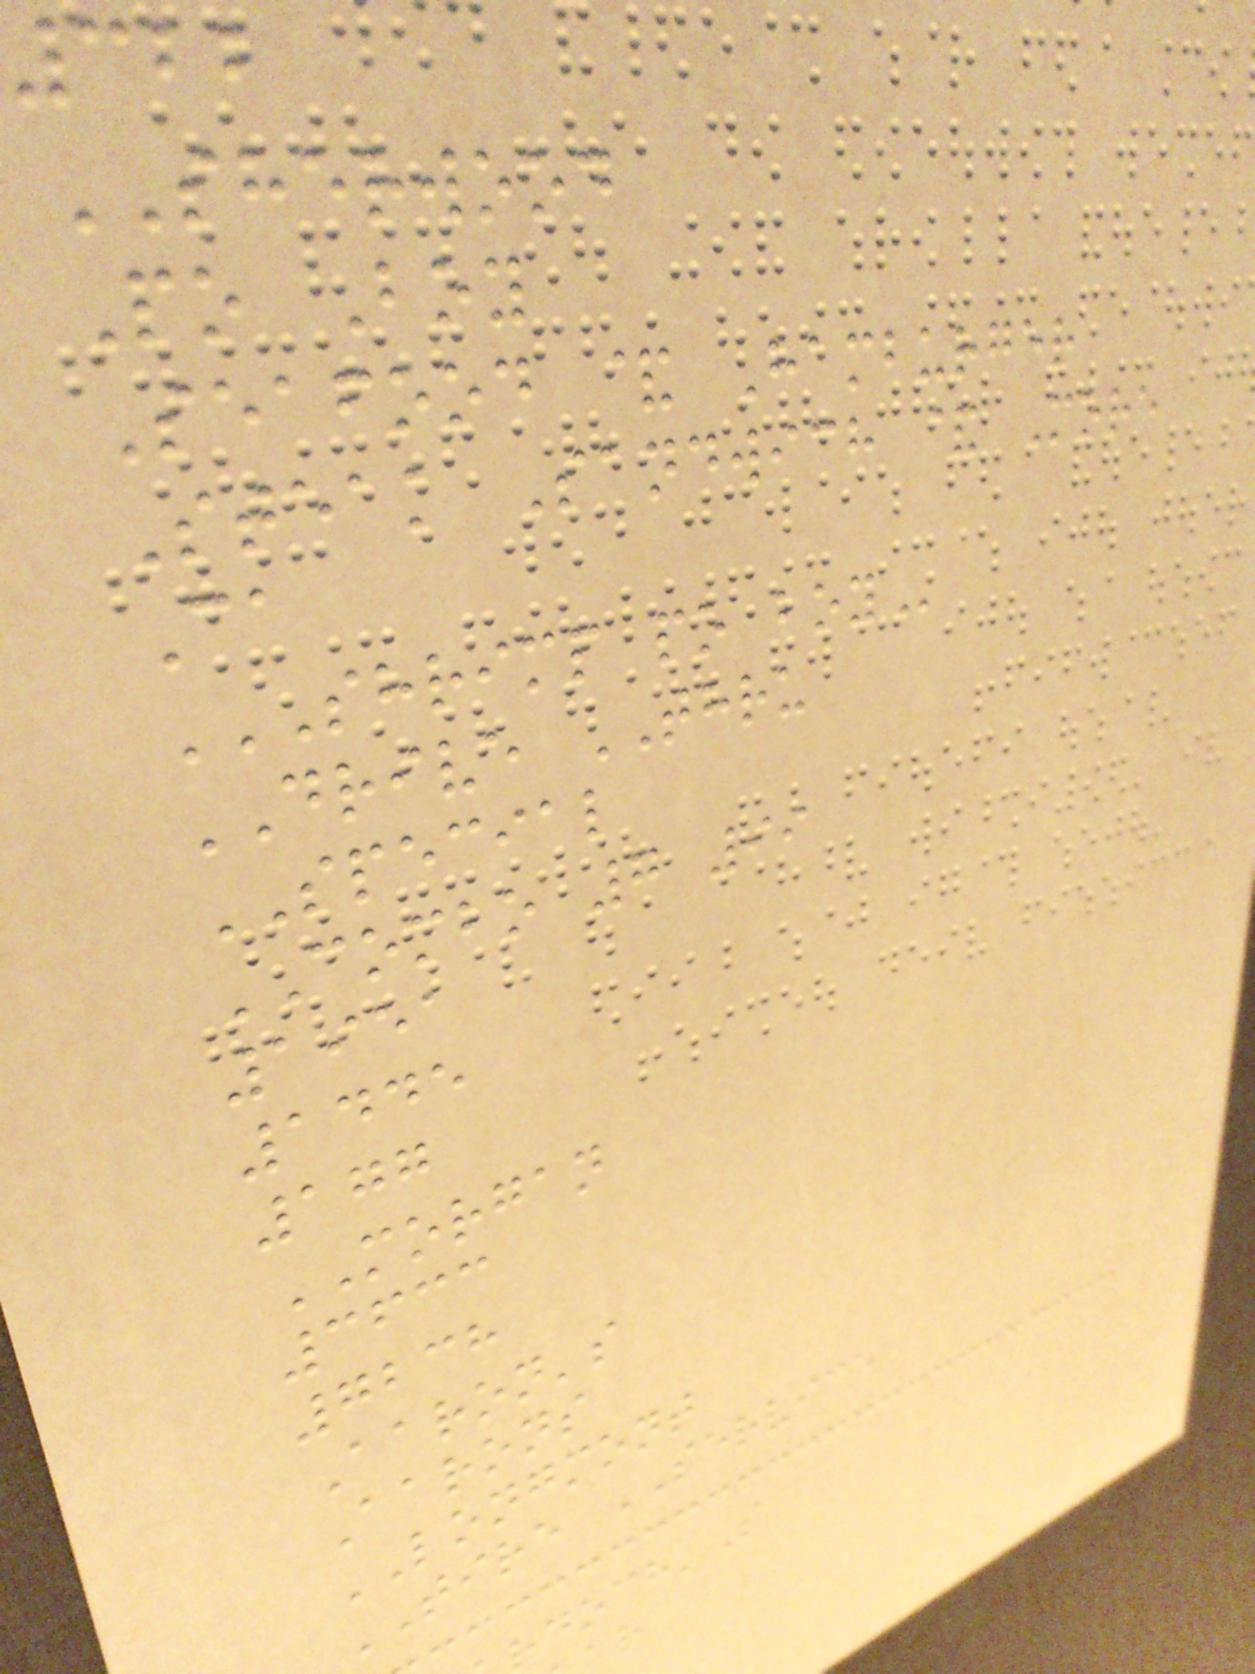322
SHERWOOD
Po Boy
Seafood & Hamburger
Steak Sandwich & More
Ca
SHRIMP PO BOY
DRIVE THRU
SPECIAL
COMBO 7 99
1951
1445
177
MORGAN
3633
7238
Aaron's
Aarons
LONGMONT
TIRE SERVICE
